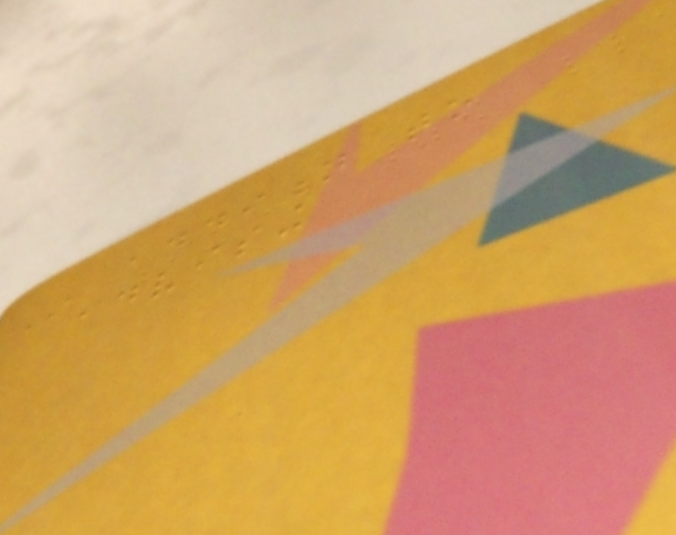In addition to
advising
